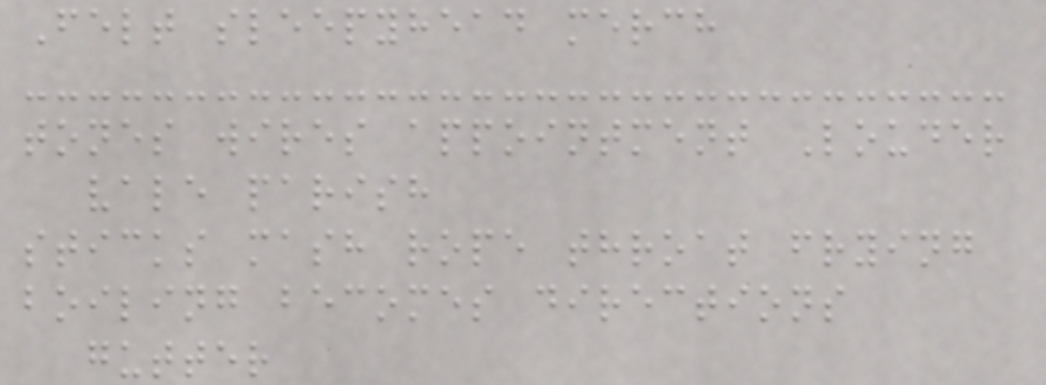Felt sleepyhead merch
tones wires appointment Louder
vale parish
sticks mash rope throat frying
boiling becomes directions
gutter
